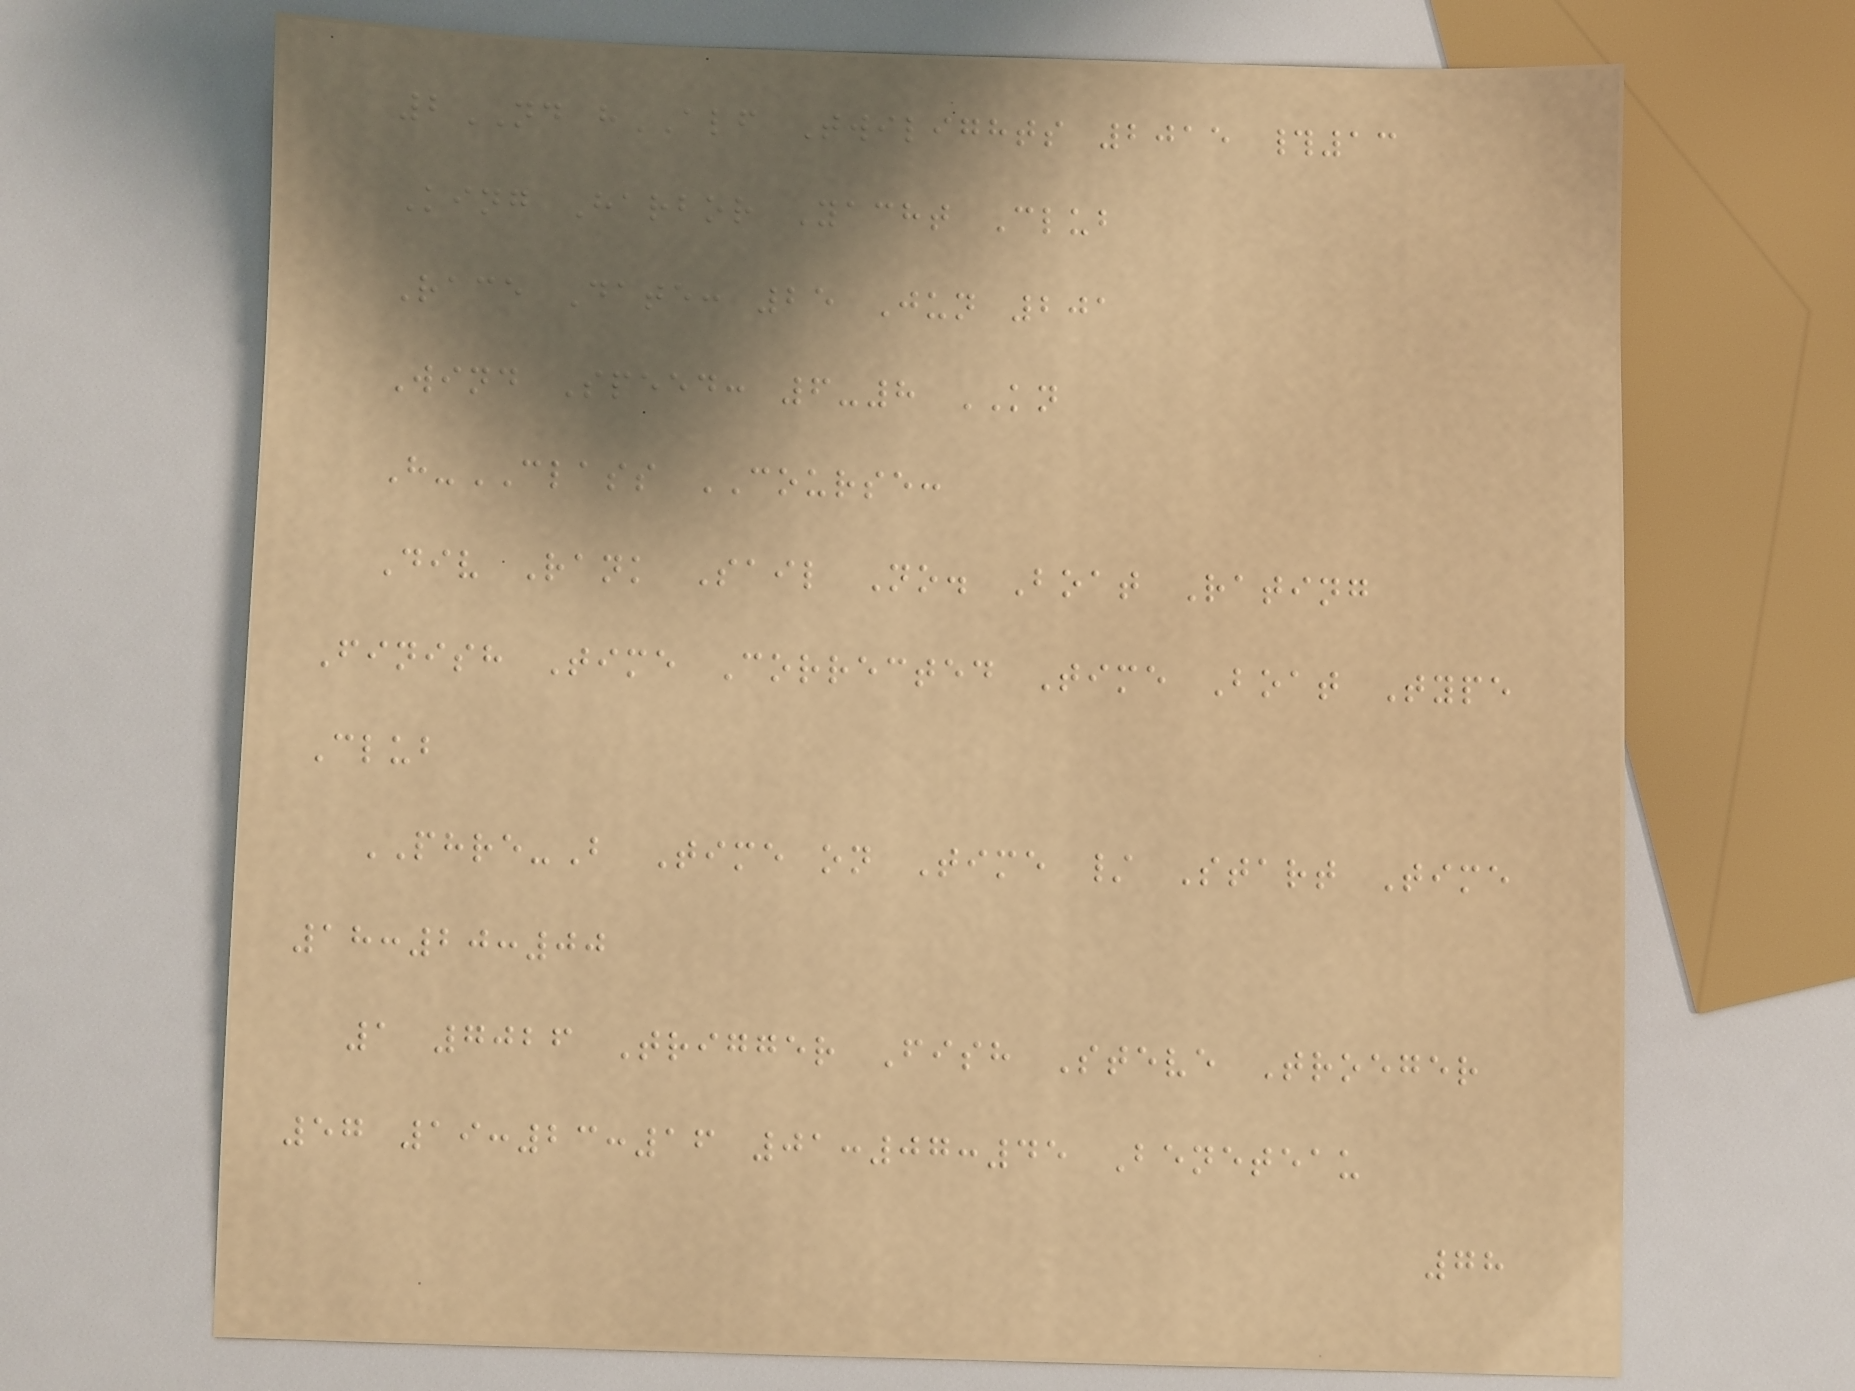2ND hALF Twilights 2015 #13
King Harbor Yacht Club
Race Date: 25 Jun 201
Wind Speed: 6-8 KN
H-CLASS COURSE:
Div Rank Sail No. Boat Rating
Finish Time Corrected Time Boat Type
Club
PHRE-B Time on Time / Start Time
18:20:00
1 7026 Trigger Fish Steve Troeger
57 19:23:16 01:07:45 Beneteau
78
